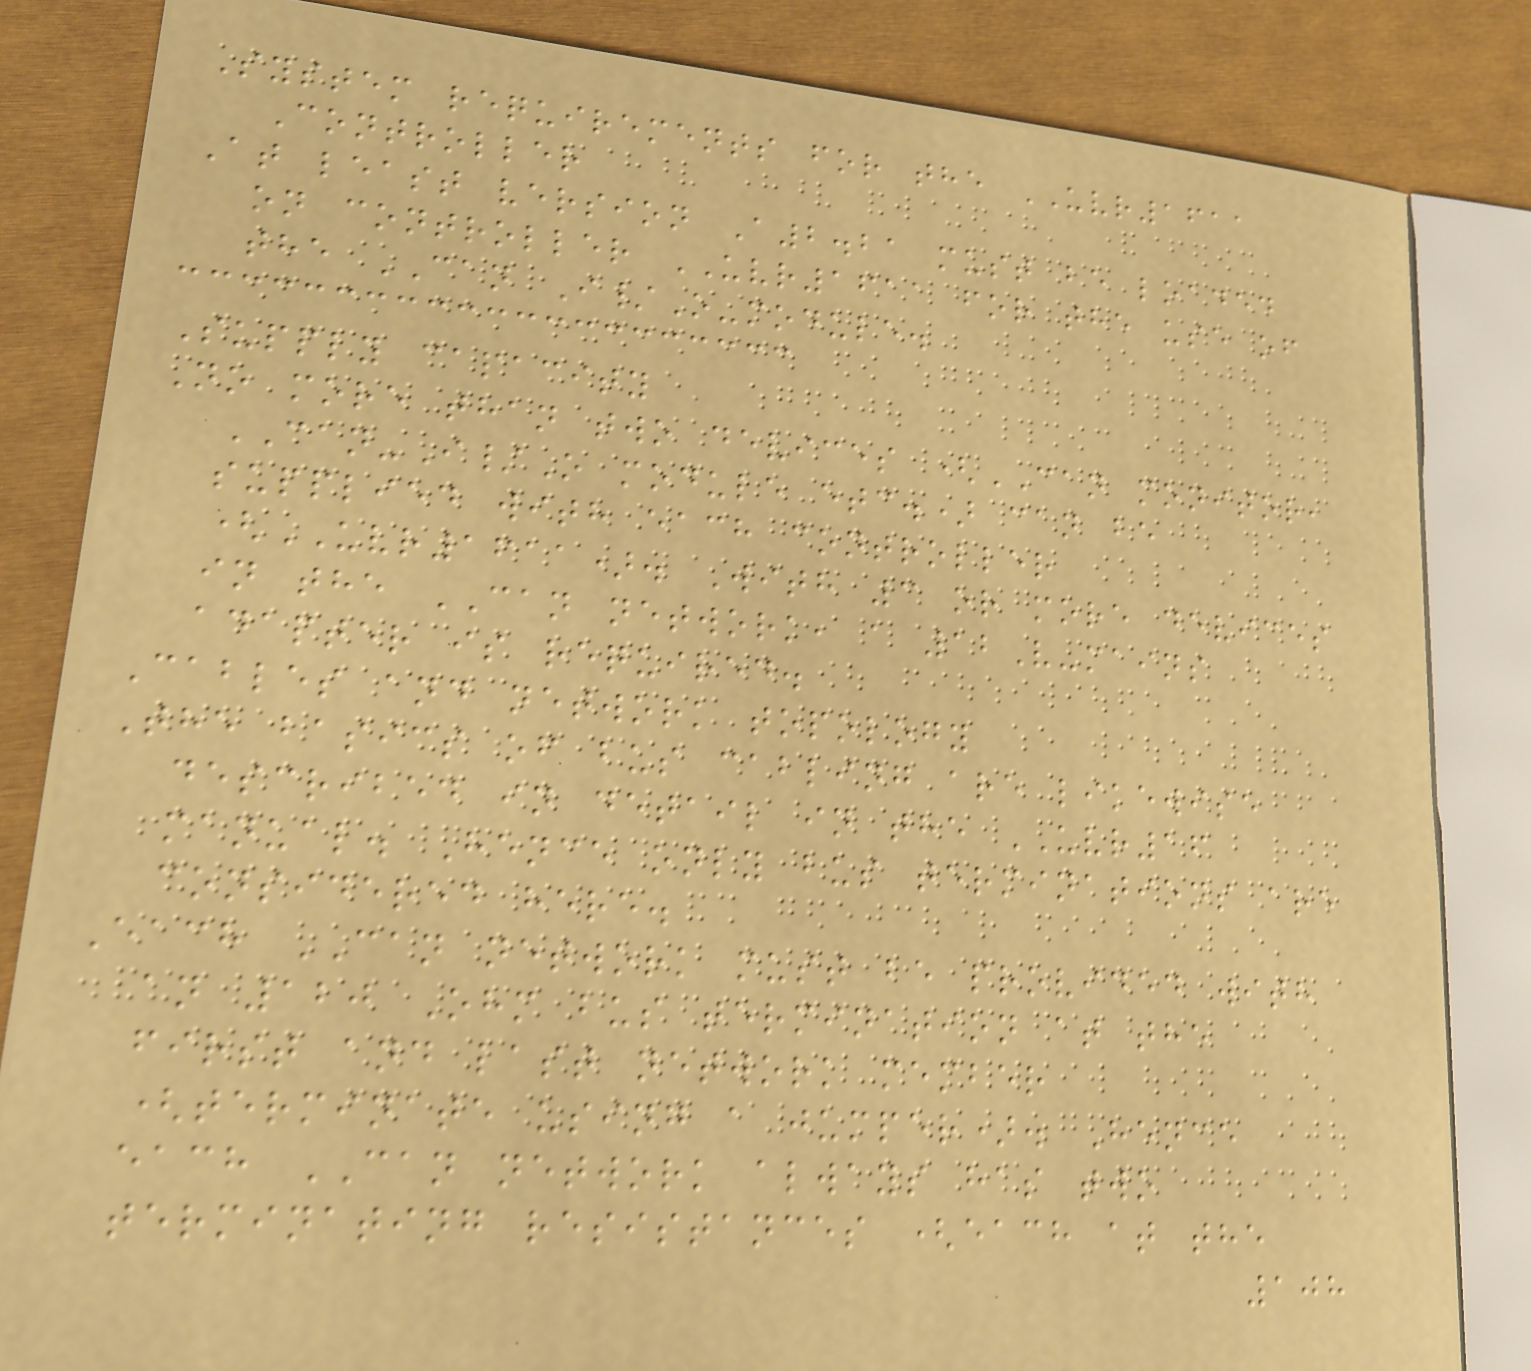System requirements for the UVR1611
Controller
At least version A2.21 must be loaded
on controller UVR1611 for the use of
the CAN I/O-module.
Supply capacity
No more than two devices (CAN monitor,
CAN-I/O module etc.) can be
supplied with each controller
(UVR1611). With 3 or more devices
in the CAN network, a 12V-mains
adapter is required.
Cables and network topology
The basics of bus cabling are likewise
described in detail in the UVR16
manual. Hence only bus terminations are
considered here.
Each CAN network must be provided with
an 120 Ohm bus termination at the
first and last network member
(terminate using a jumper). Hence
each CAN network always has two
terminating resistances (each at the
108
